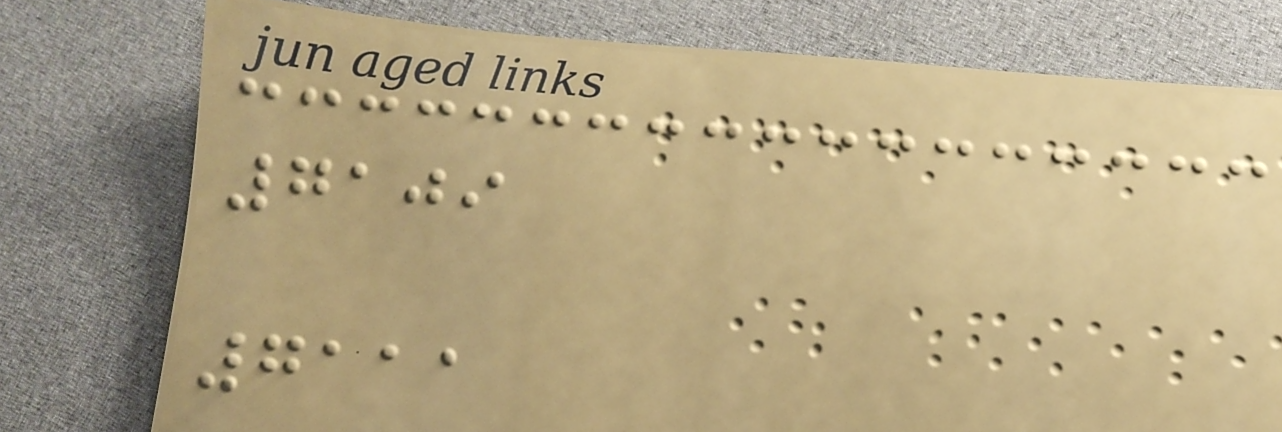7109
7111
